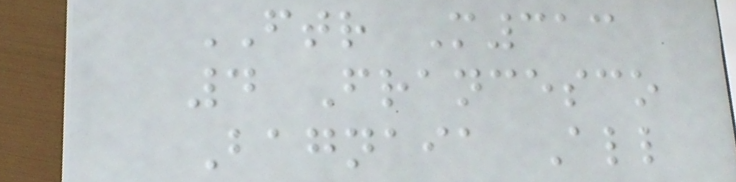FTR M313
4 Francesco
Bagnaia All
